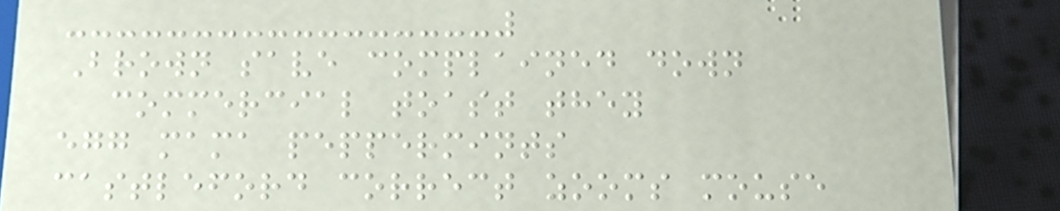Brown save complained down
commercial toast they
egg mama peppermints
castleford correct zooms mouse
